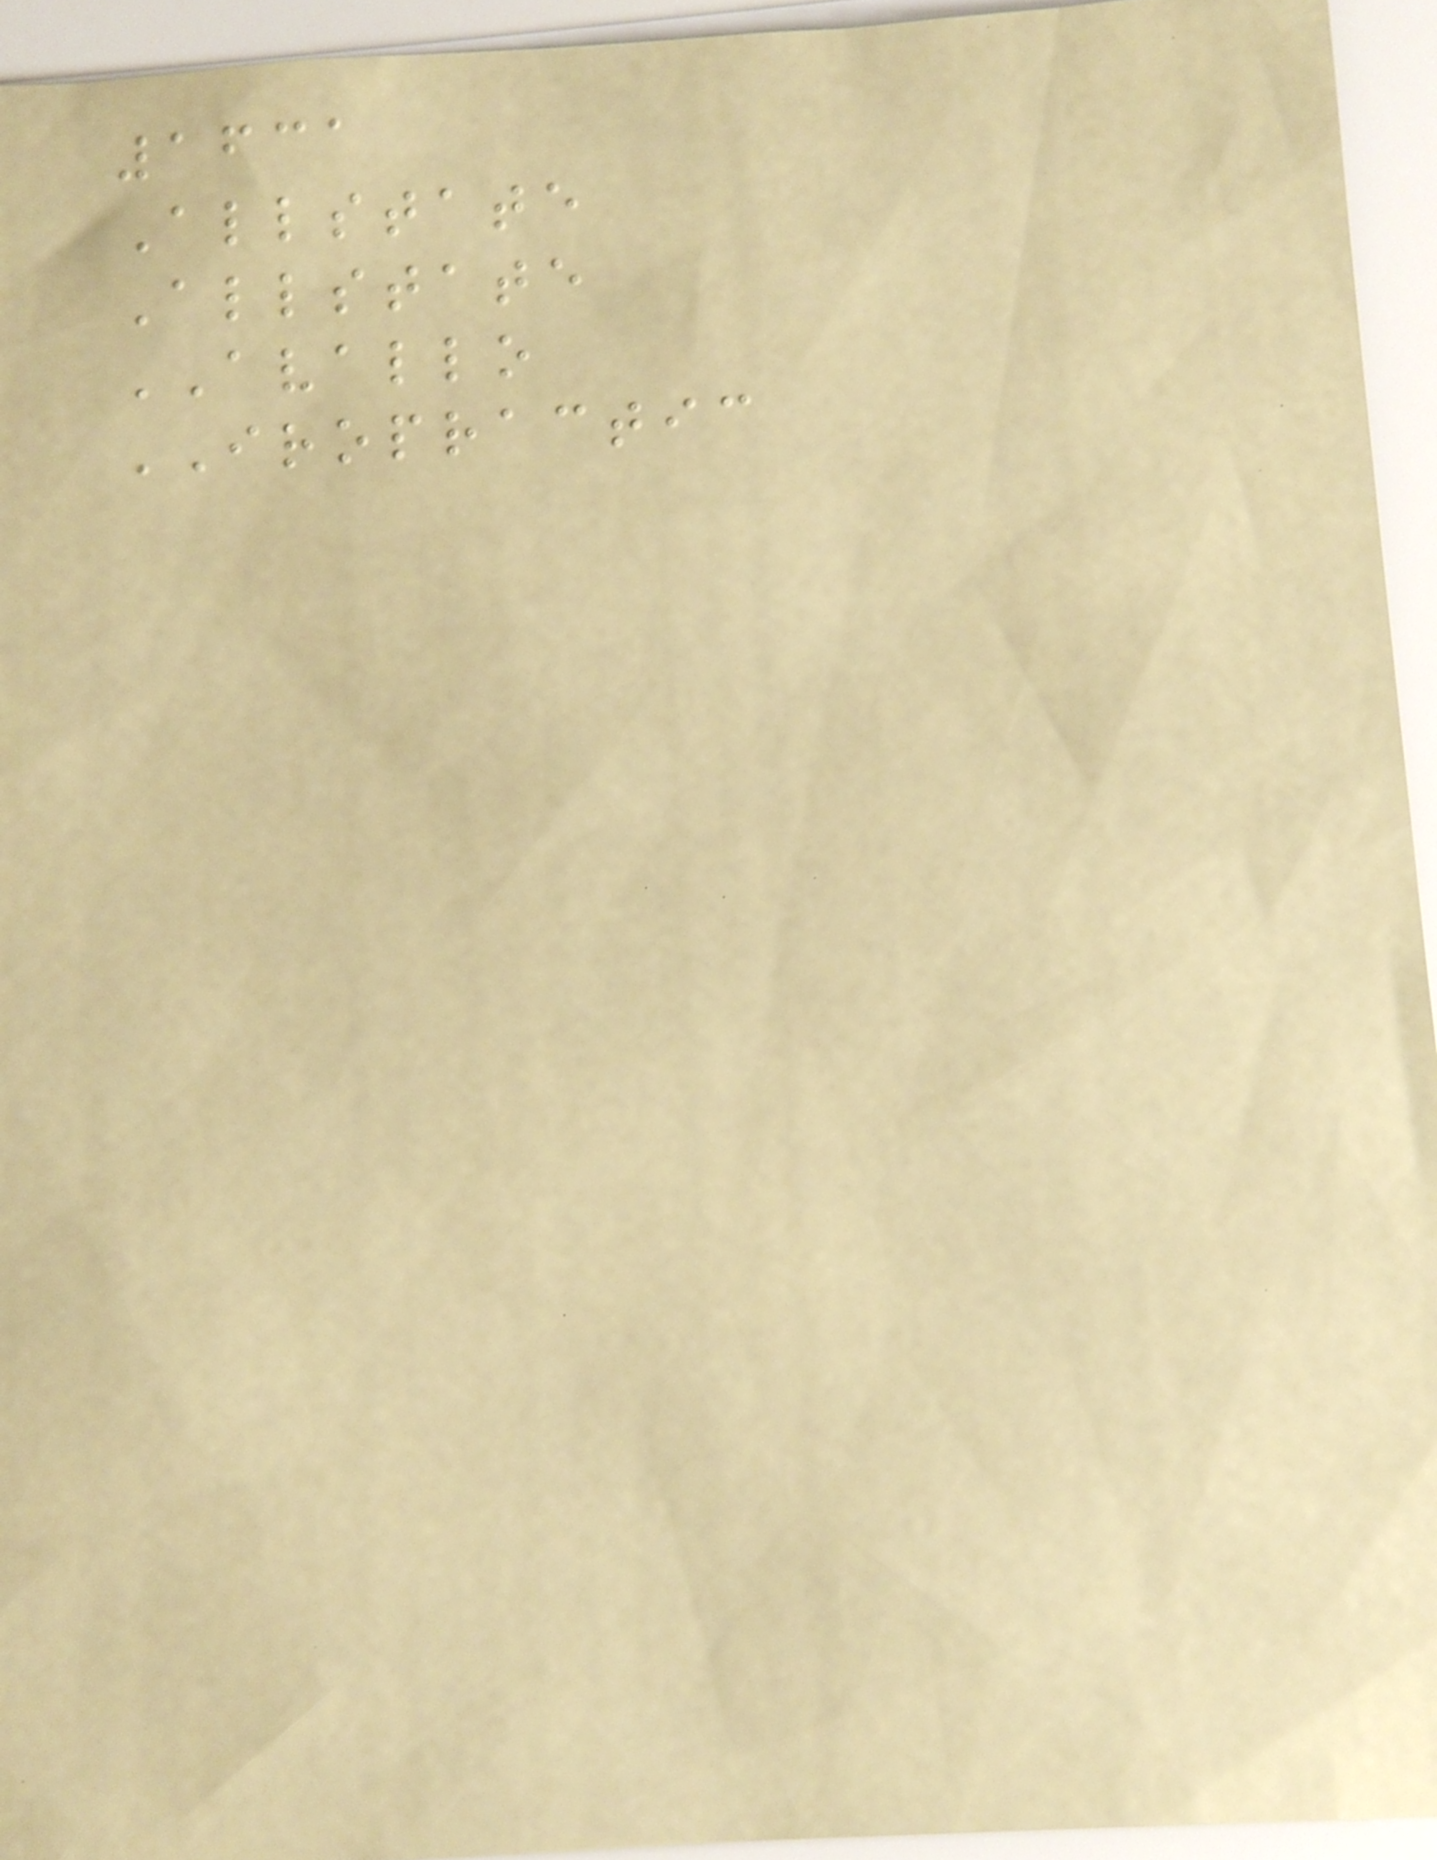1631
Allstate
Allstate
AVALLO
IROPRACTIC
